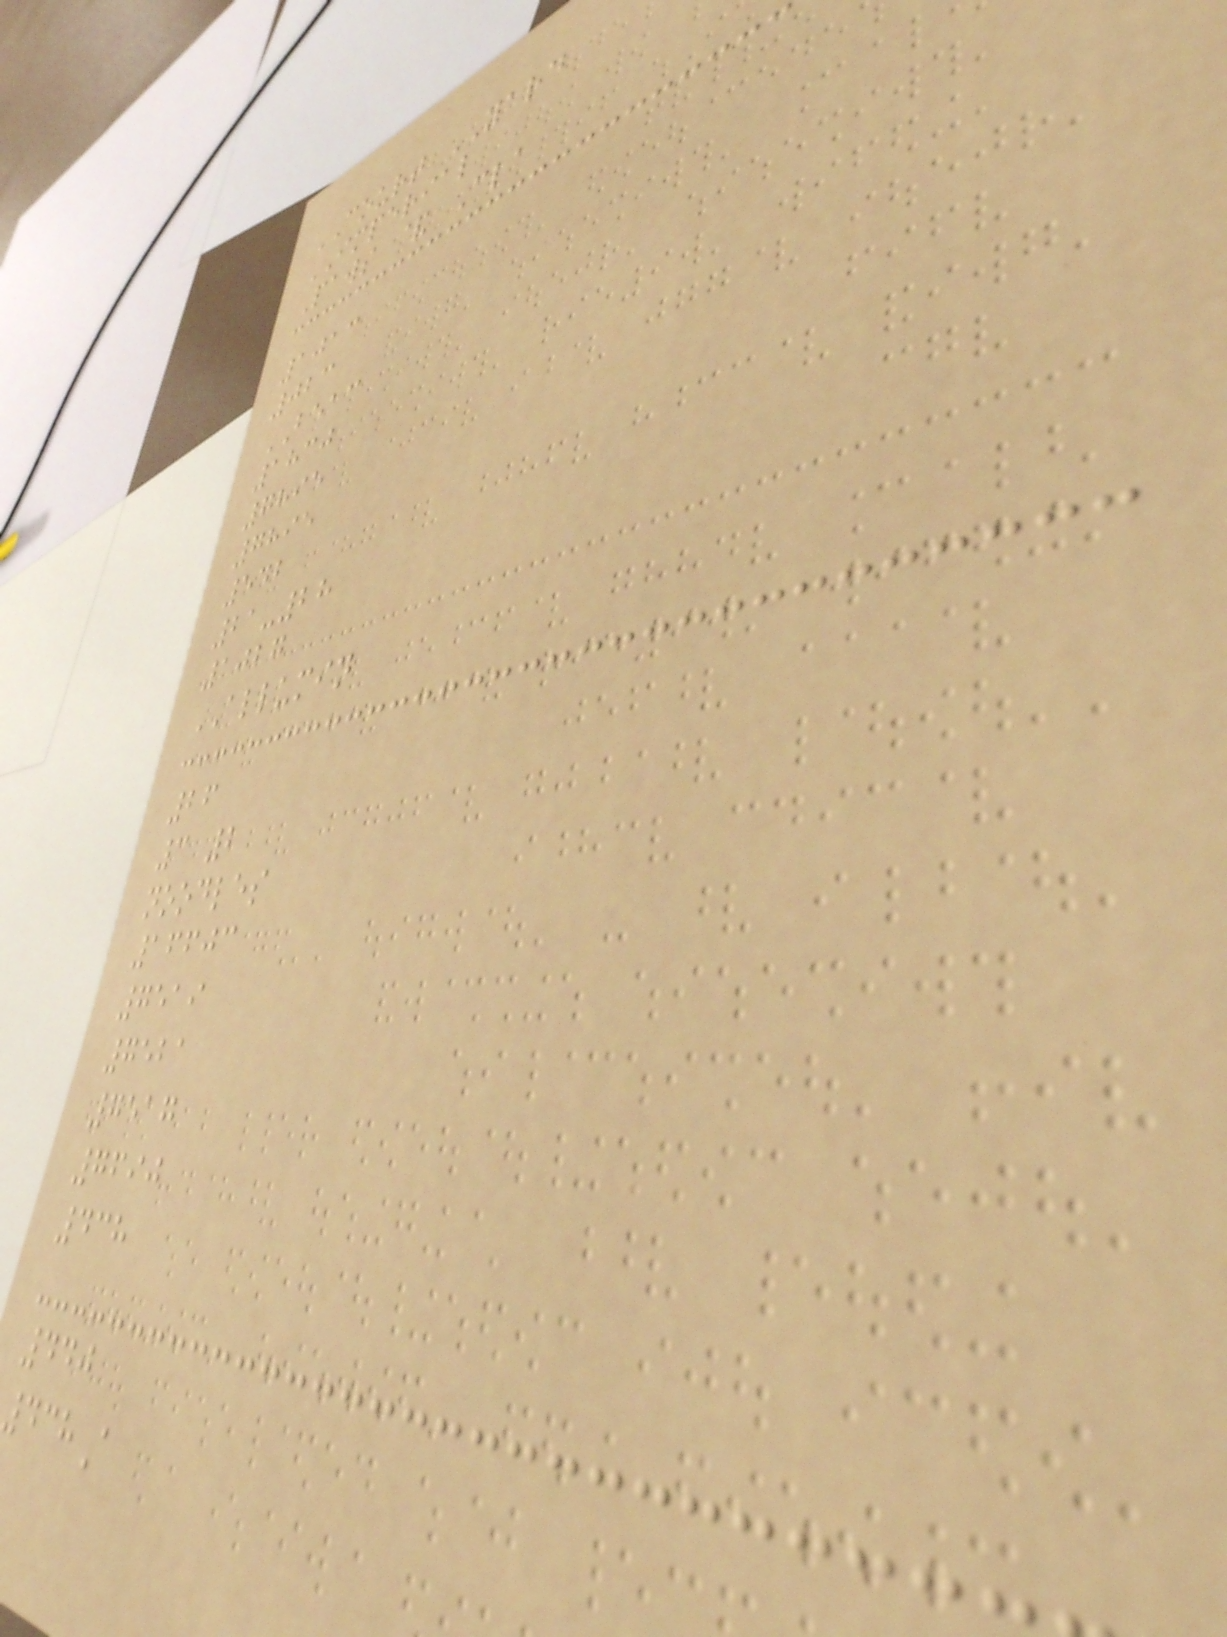COURT YARD
IMPERIAL
Paws & Cla
1013
023
BEAC
1830
7895
7895
542
21-28
1027
ALLUMIN
26
3 2
noodles
16603
7519
7521
7517
7690
438
440
438A
